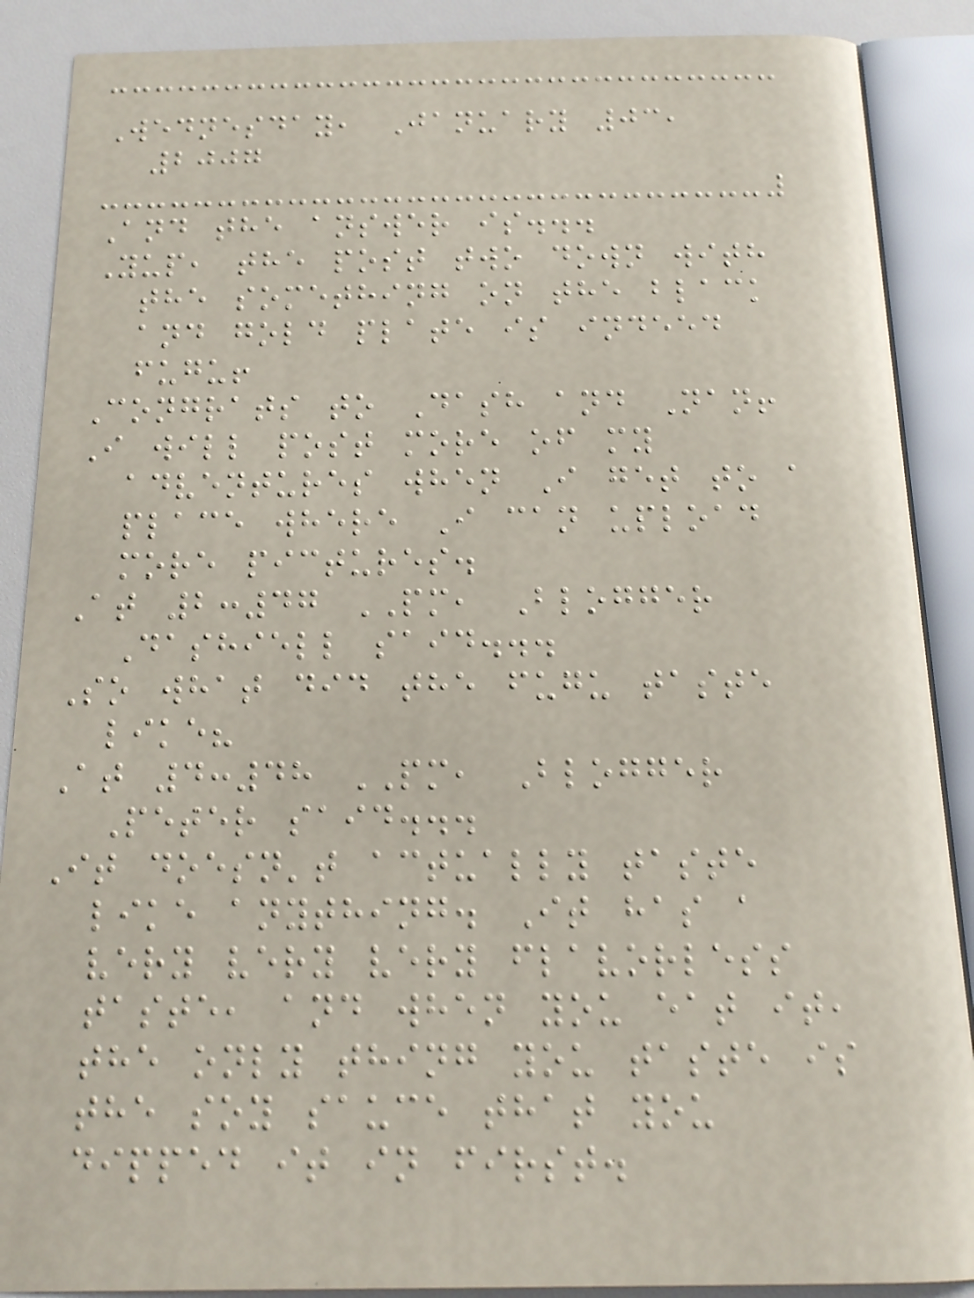Wednesday, January 03,
2007
And the answer is...
Yup, the post two down with
the something on the black
and gold plate is indeed
fugu!
Congrats to Dash and Nan!
I will post more of my
adventures when I get to a
place where I can upload
more pictures.
At 2:47 PM, Blogger
Dashiell said...
So what did the fugu taste
like?
At 4:48 PM, Blogger
Peter said...
It doesn't actually taste
like anything. It has a
very very very flavorless
taste, and when you eat it,
the only thing you taste is
the soy sauce that you
dipped it in first.
